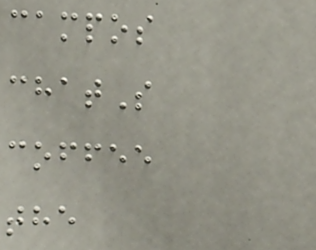campos
chatS
coffee
the
